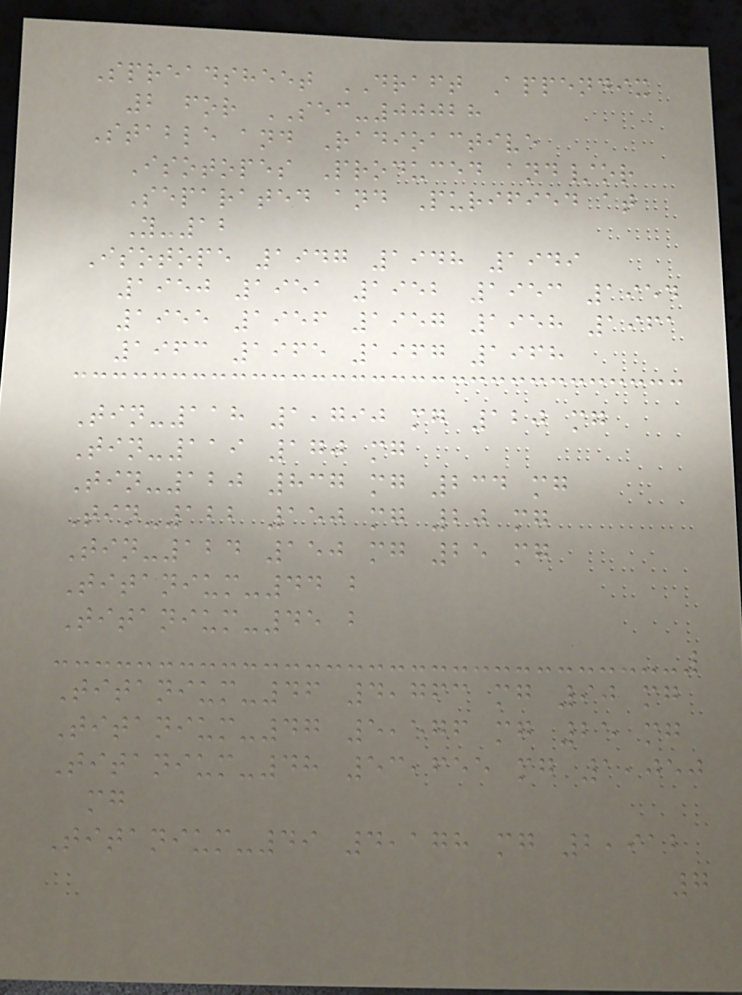Spreadsheet DRAFT Appendix
2 for SEC-00028
Stable and Radioactive
Isotopes Produced and/or
Separated and Purified at
Y-12
Isotope 1947 1948 1949
1950 1951 1952 1953 1954
1955 1956 1957 1958 1961
1963 1965 1967 1968
Tin-118 1,790 mg 120 mg
Tin-119 170 mg
Tin-120 837 mg 234 mg
Tin-122 150 mg 20 mg
Tin-124 150 mg 25 mg
Titanium-44 b
Titanium-45 b
Titanium-46 4,763 mg 90 mg
Titanium-47 5,576 mg 25 mg
Titanium-48 53,655 mg 1,050
mg
Titanium-49 4,178 mg 2,912
7
